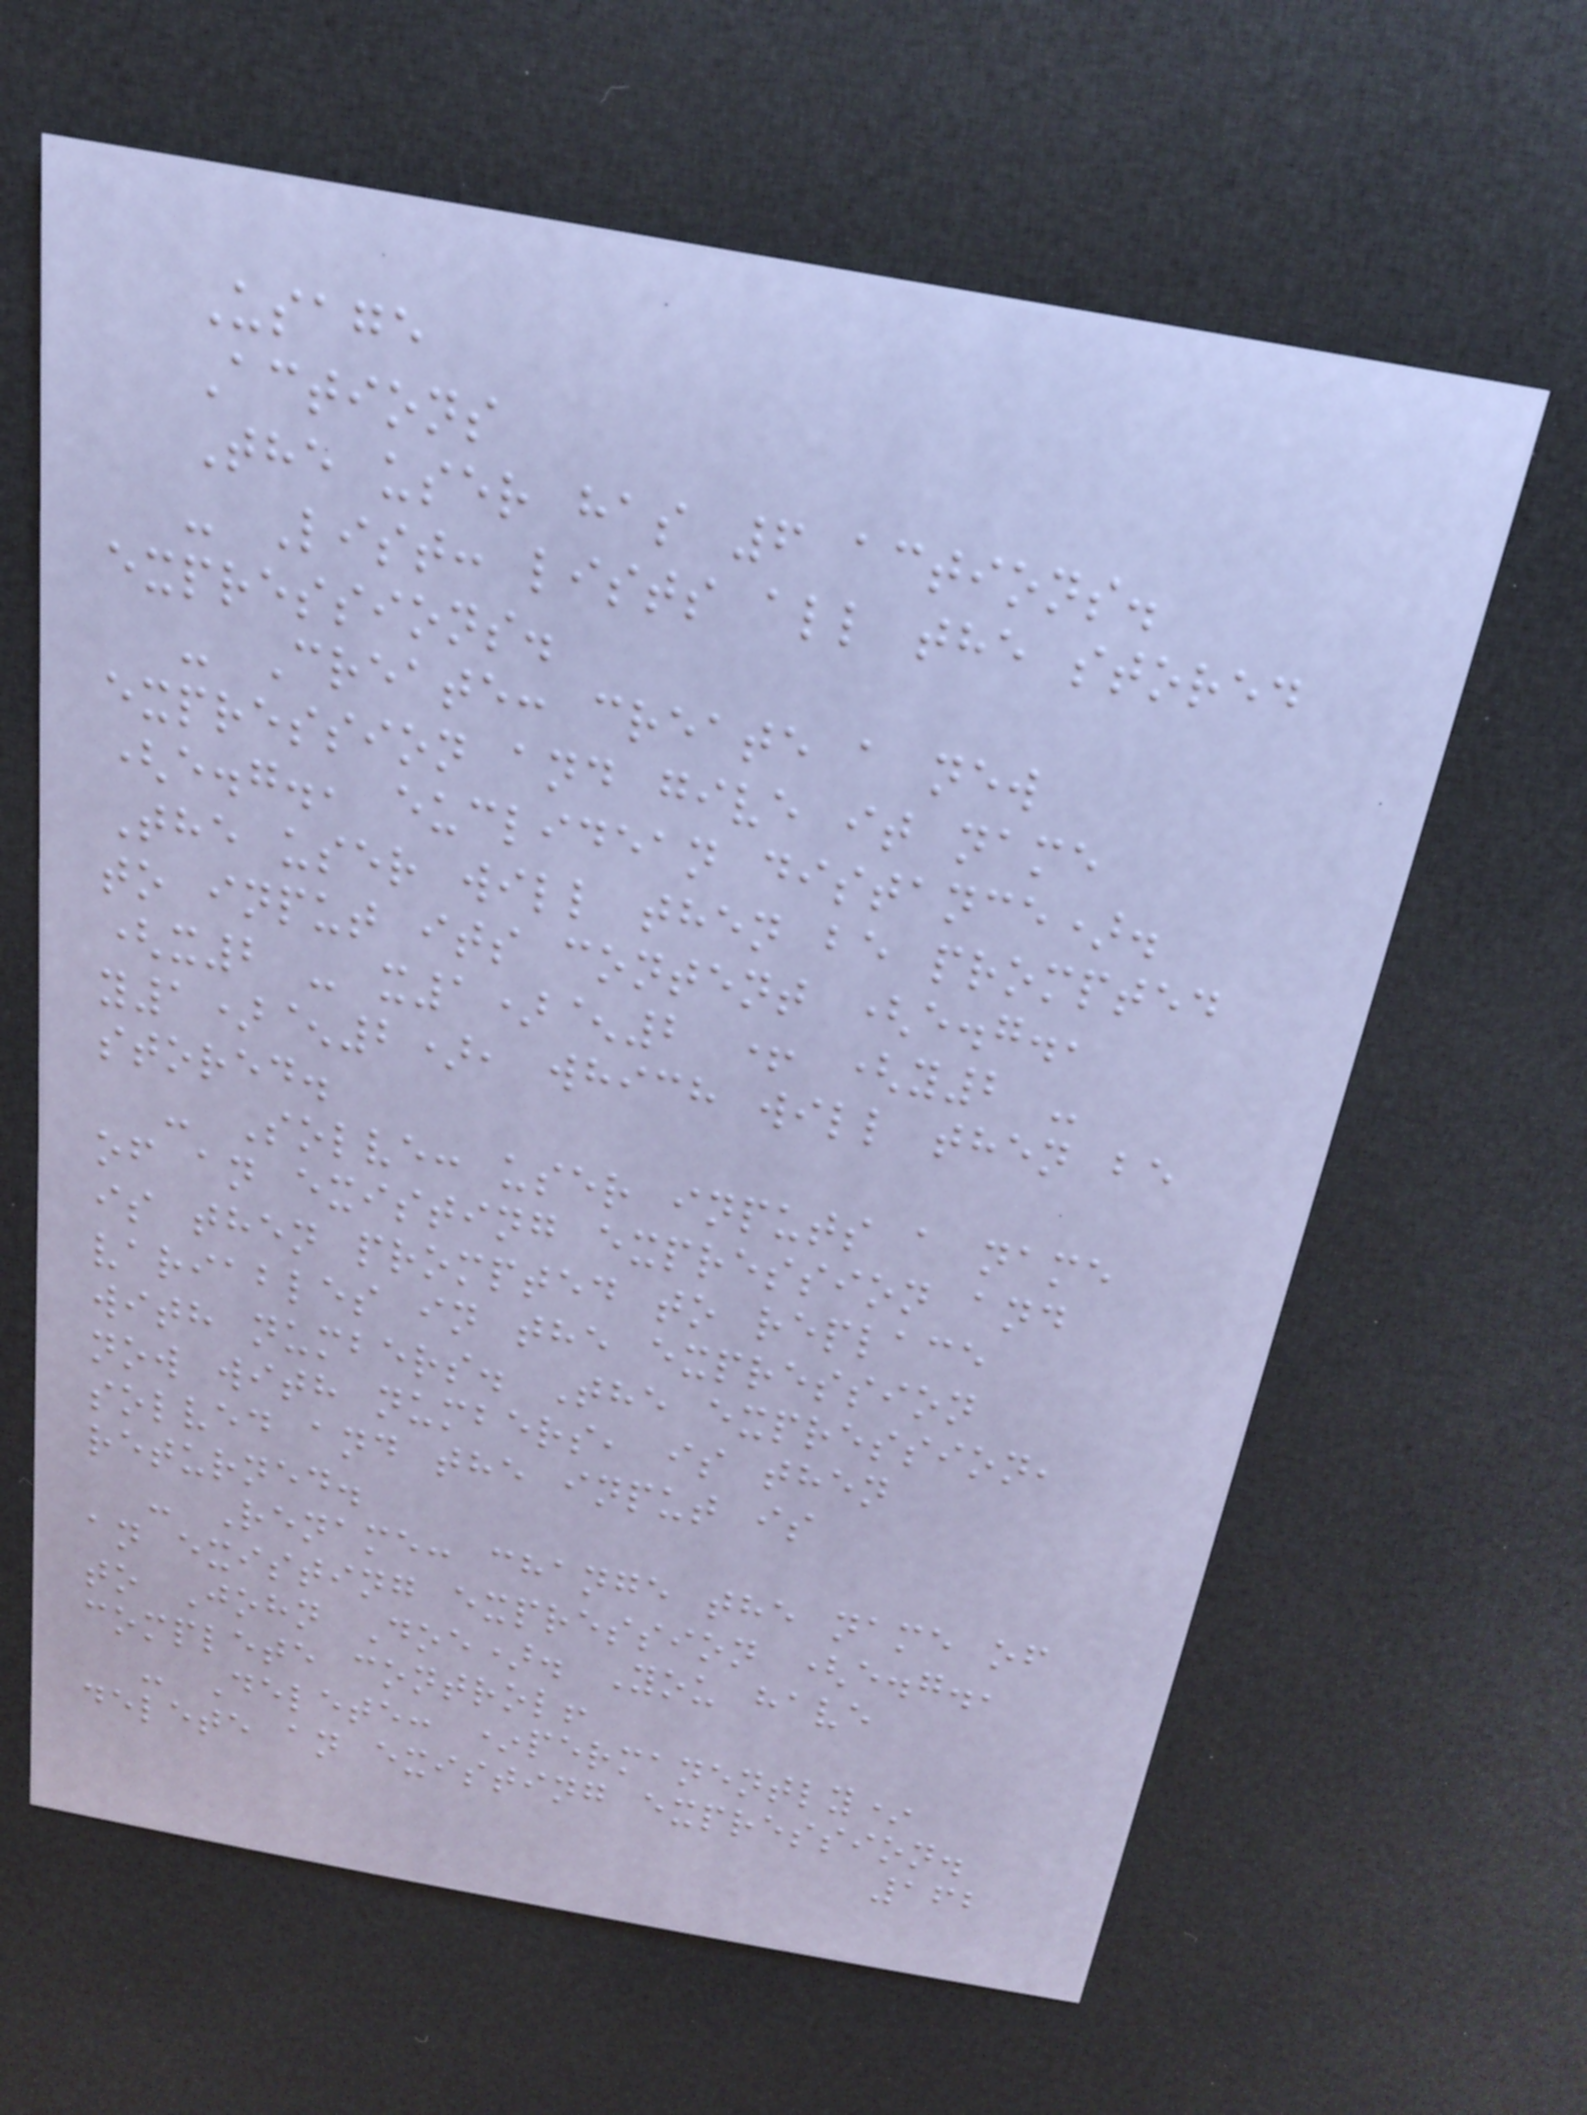Usage
Actions
The user has 6 actions.
- List: lists all the stored
expressions.
- Create: create a new
expression and give it name
(e.g., euclidean distance).
The user will then be prompted
to input its content (e.g.,
(x2 - x1)^2 + (y2 -
y1)^2), which will then be
stored.
- Solve: user inputs a name
of an existing expression and
is then prompted to replace
variables in the expression
with numbers. The expression,
now with numbers, is then
solved and the input is
returned.
- Rename: change the name of
an existing expression (e.g.,
to John Doe). You have
complete control!
- Delete: *permanently*
delete an existing expression.
162
